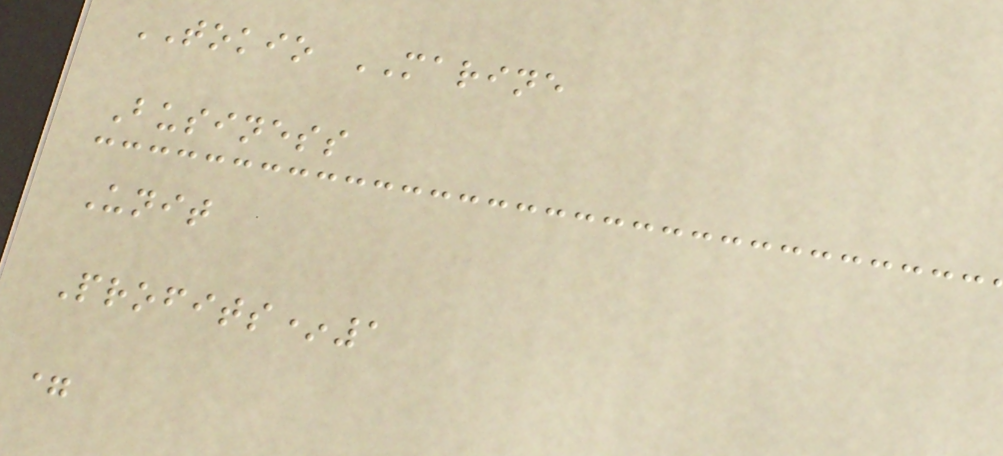TOKIO MARINE
Business
Unit
Profits*1
=
